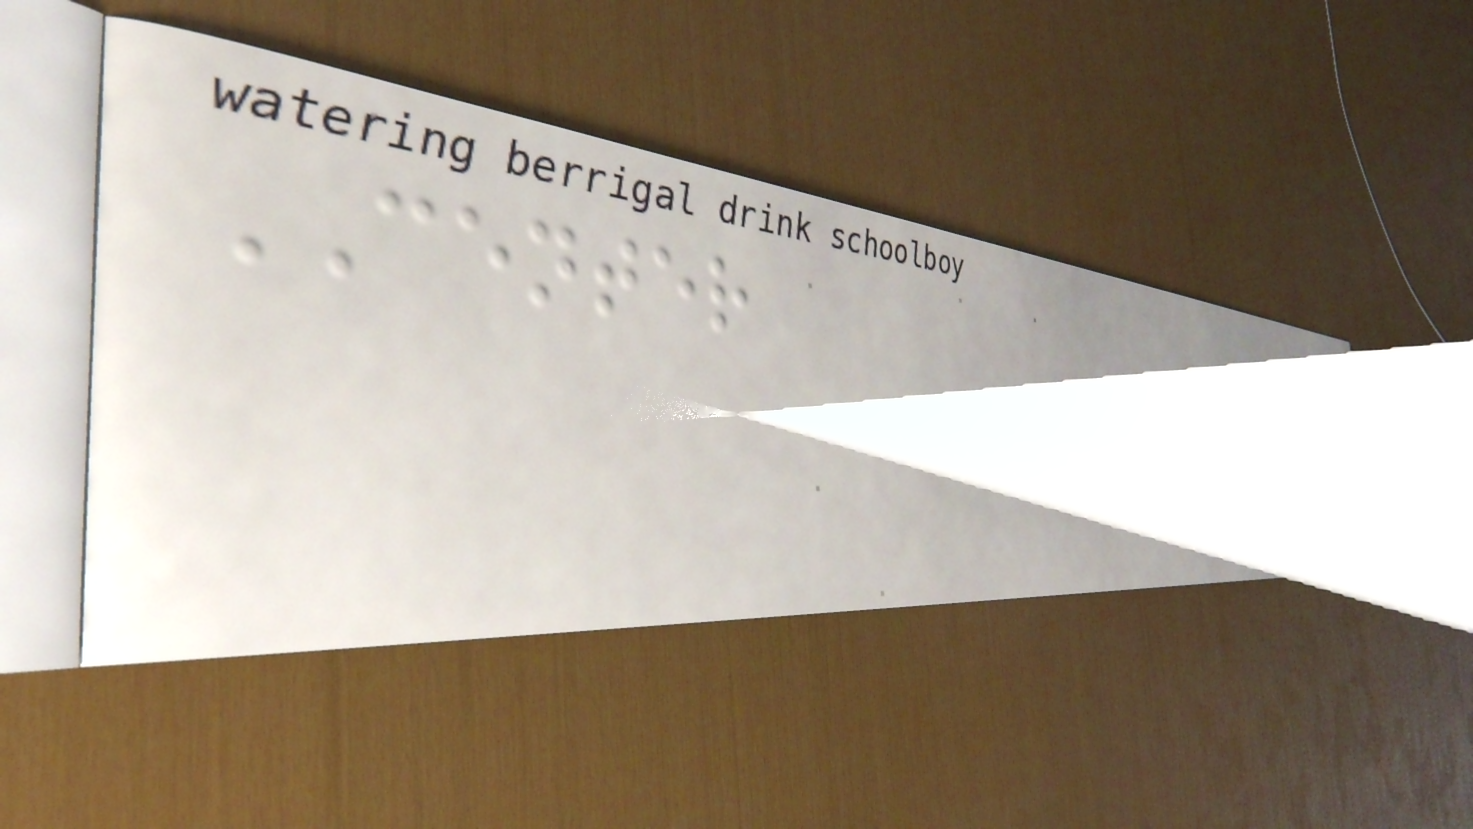CENTER
